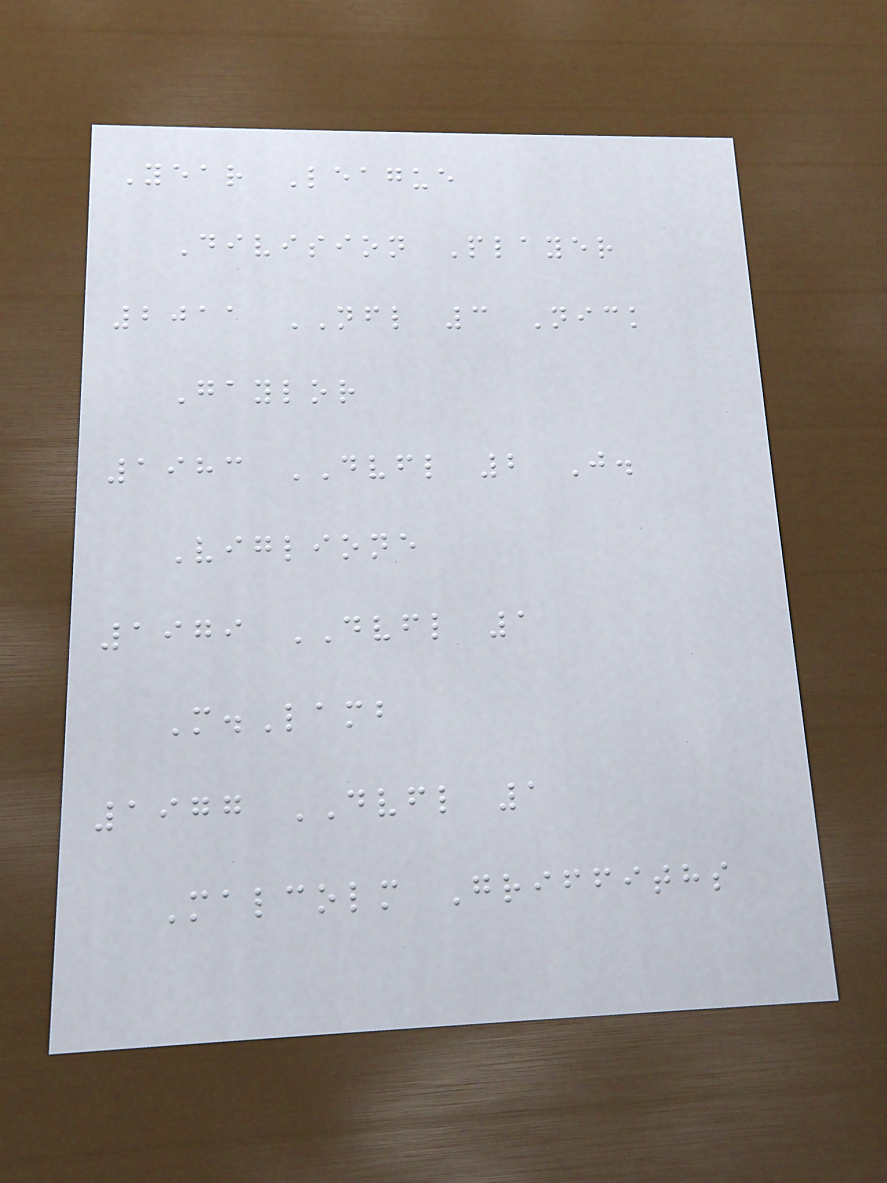Year League
Division Player
2011 NFL 3 Nick
Gaylor
1983 DVFL 2 J.
Viglione
1979 DVFL 1
M.Lamb
1977 DVFL 1
Malcolm Griffiths
